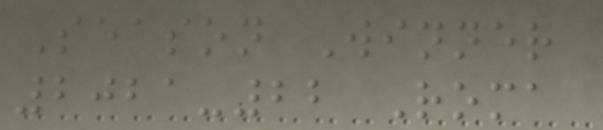Season Winner
2021-22 Roma
